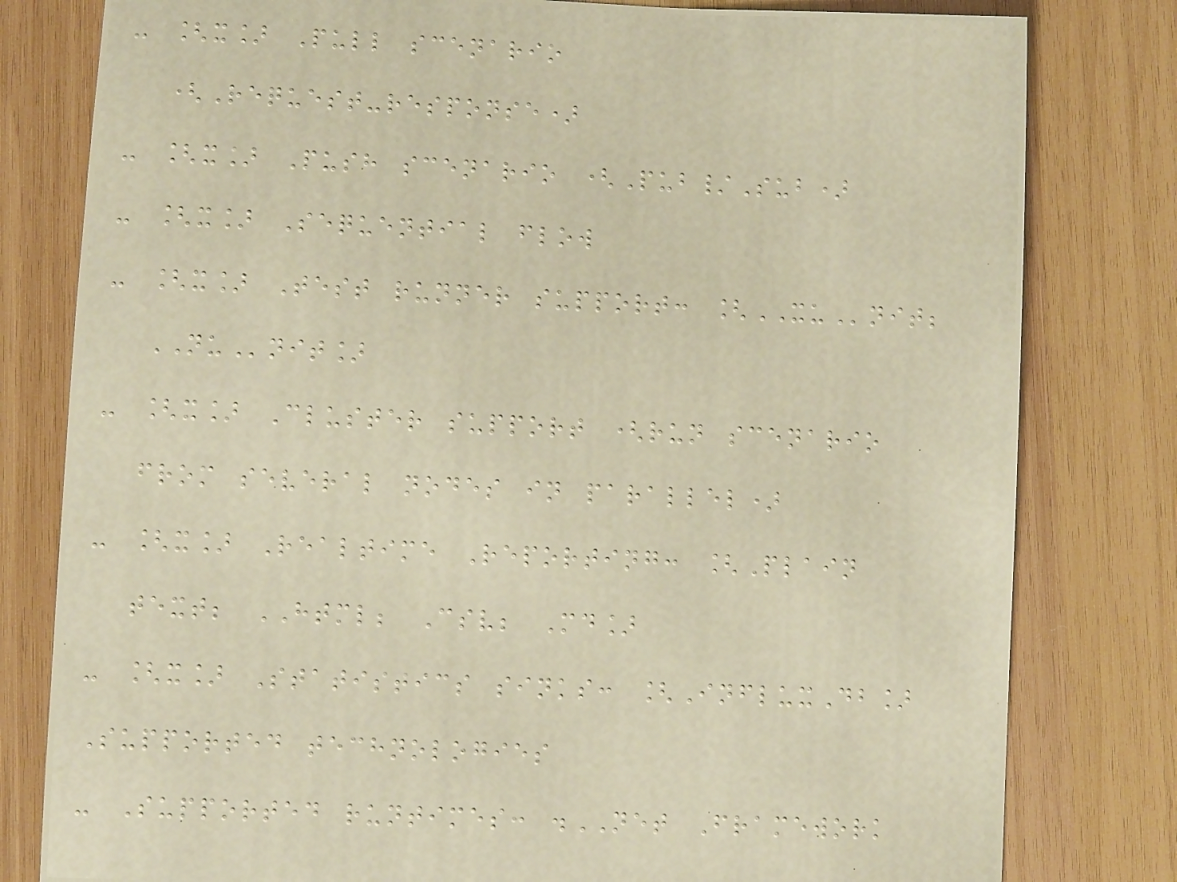- [x] Pull scenario
(Request-response)
- [x] Push scenario (Pub/Sub)
- [x] Sequential flow
- [x] Test runner support: [XUnit;
NUnit]
- [x] Cluster support (run scenario
from several nodes in parallel)
- [x] Realtime Reporting: [Plain
text; HTML; Csv; Md]
- [x] Statistics sinks: [InfluxDb]
Supported technologies
- Supported runtimes: .NET Framework
